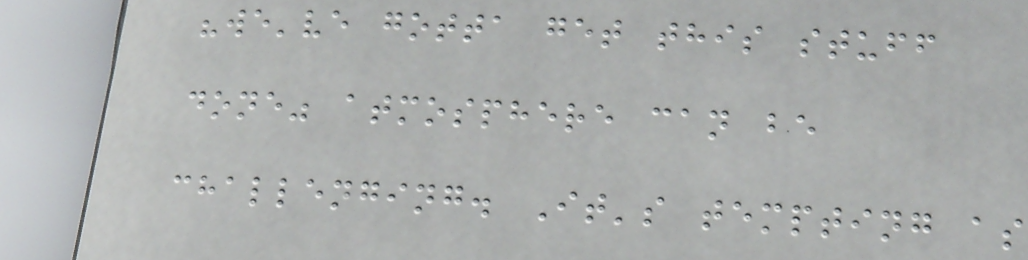"we've gotta get this stuff
done" atmosphere can be
challenging. It's tempting as
